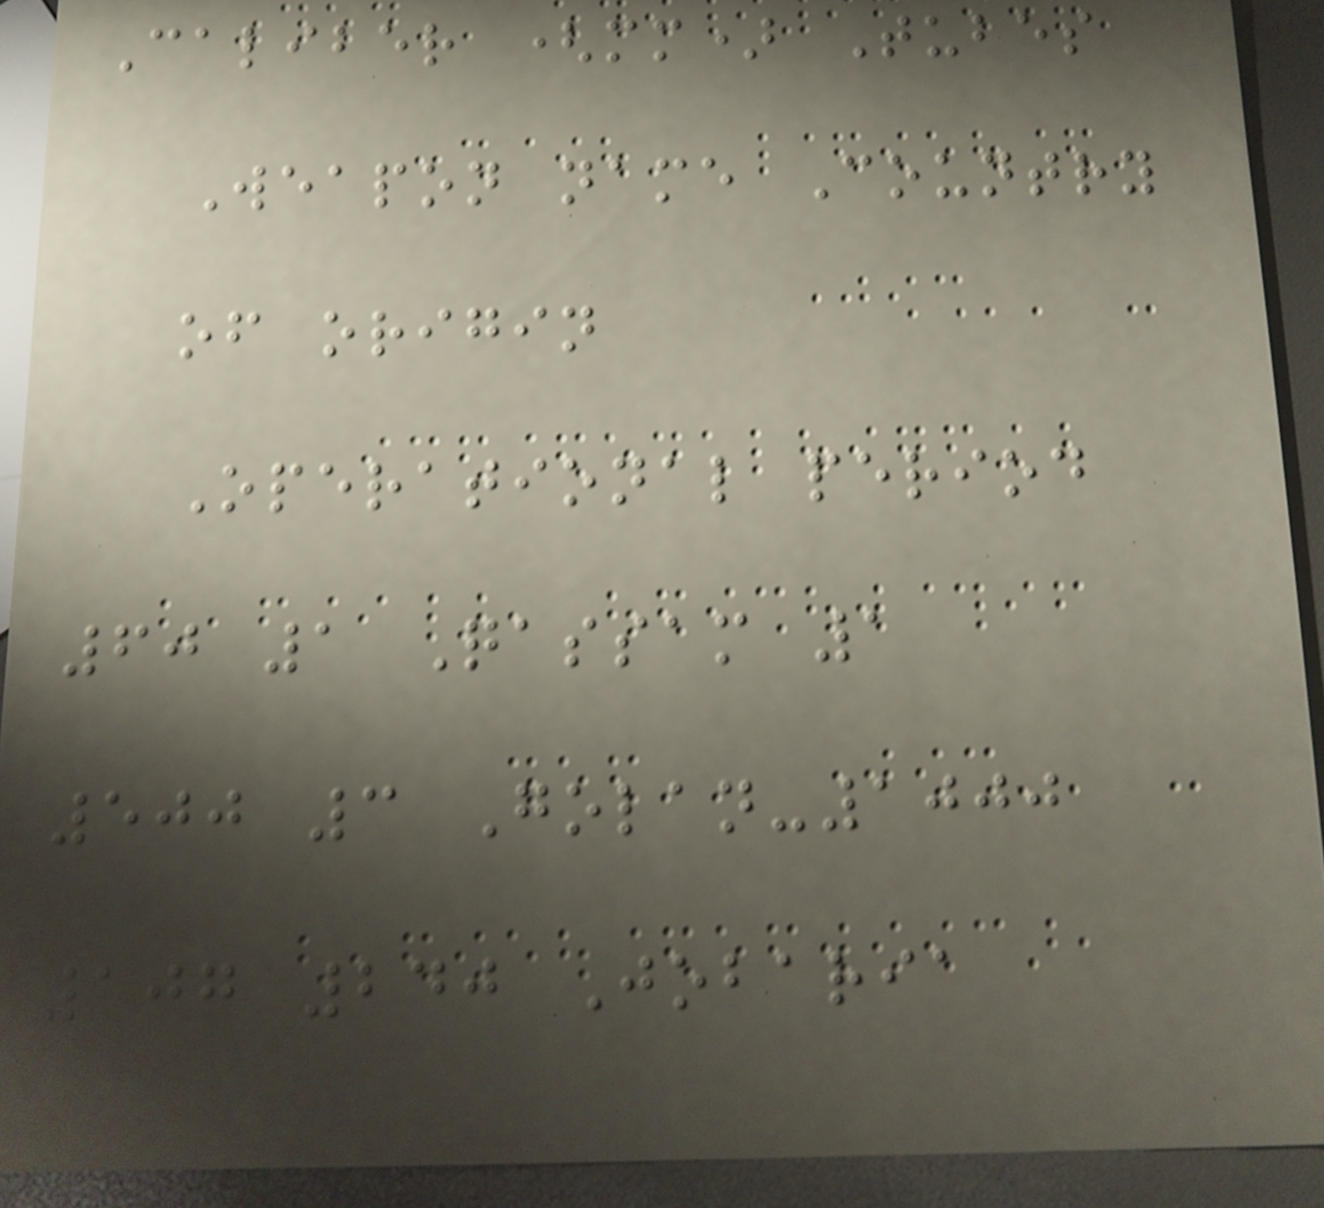Caliber (mm) Tubes
Weapon name Country
of origin
Operational period
60 1 Qassam 1
500 3 Golan-1000
107 240 Jobaria
